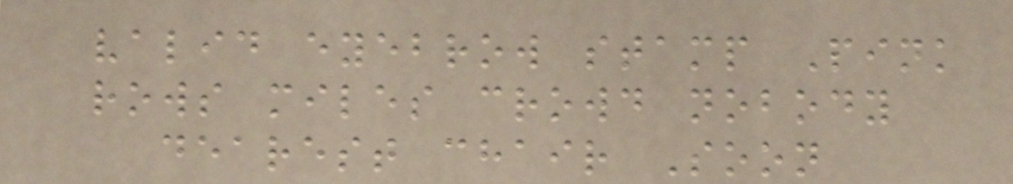valid eyebrow stamp Pink
rows miles crowd nobody
dearest chair Soon
